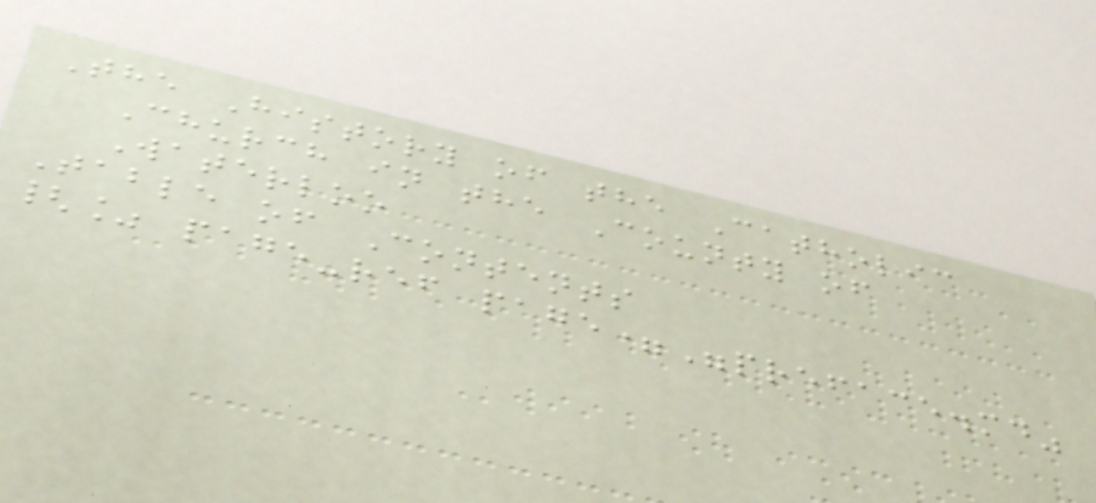The History of the Catholic
Church in the County of
Waterloo
Table of Contents
{% page-ref page="preface.md"
